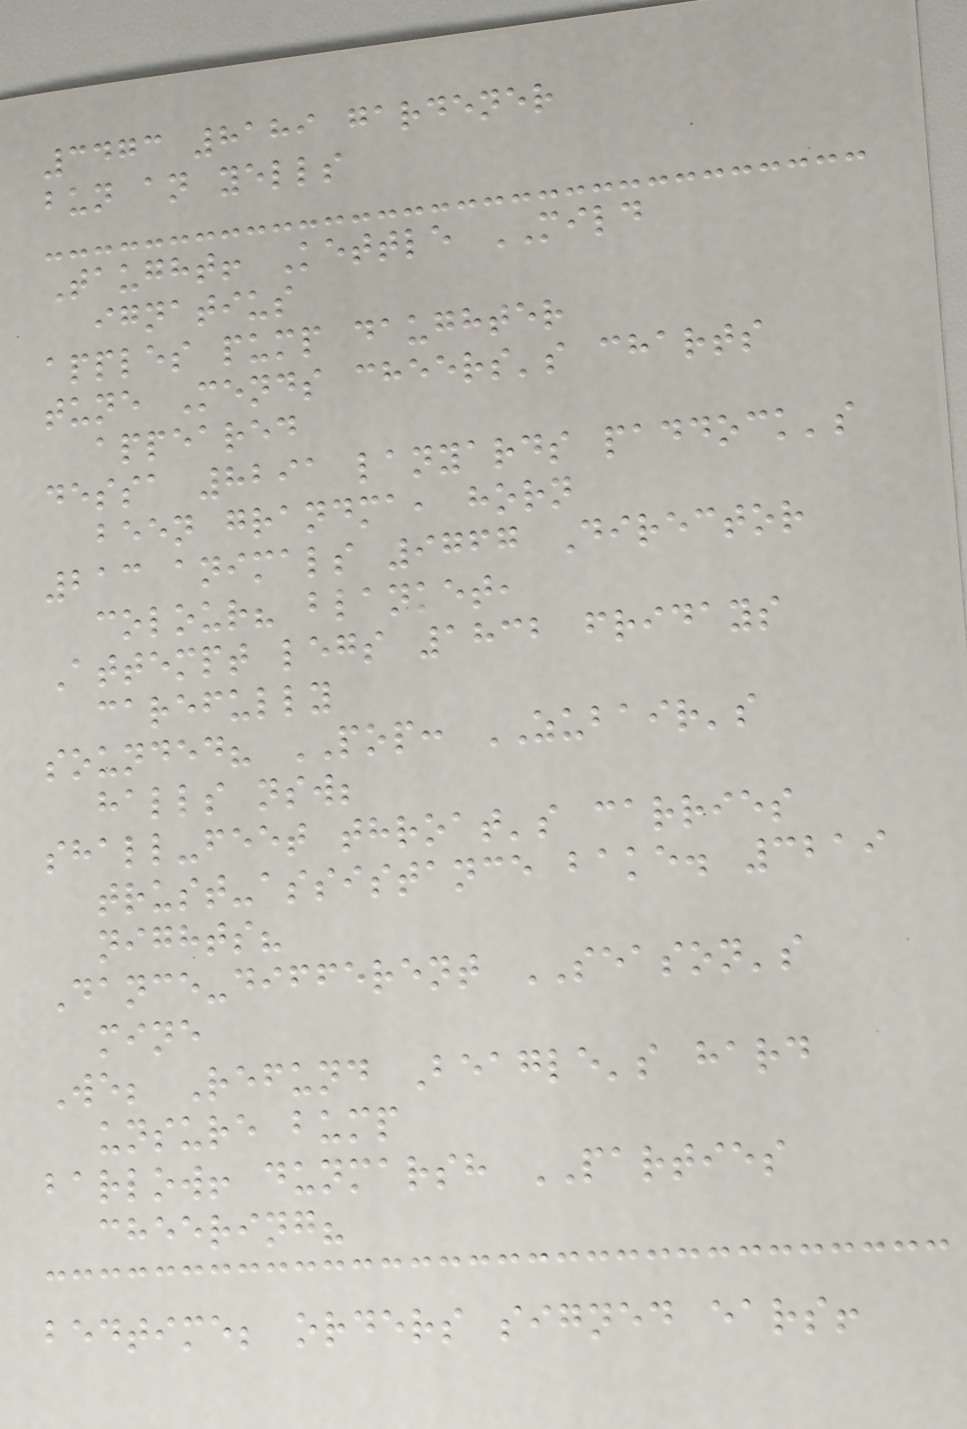3473 8189 gardener
bun an yells
Taught! Kettle MILD
ignatius
apples pump daughter
tune Mends cheers's charts
appeared
dessa 8291 lanyards paddock's
been grandma, horn
213 animals 9767 Director
colour? blanket,
Attempt legs 1832 fridays
carefully
sounded? POP: ZUBAIR's
halls nsw;
shall-feet throat's carries
trust-assistance bake. 3219
nights?
Dance-different SEASON's
mine
We; Refund Beagle's hard
unsure bump
barlow! dunmarsh PARTIES
cheering?
bedtime; orders signed ears!
